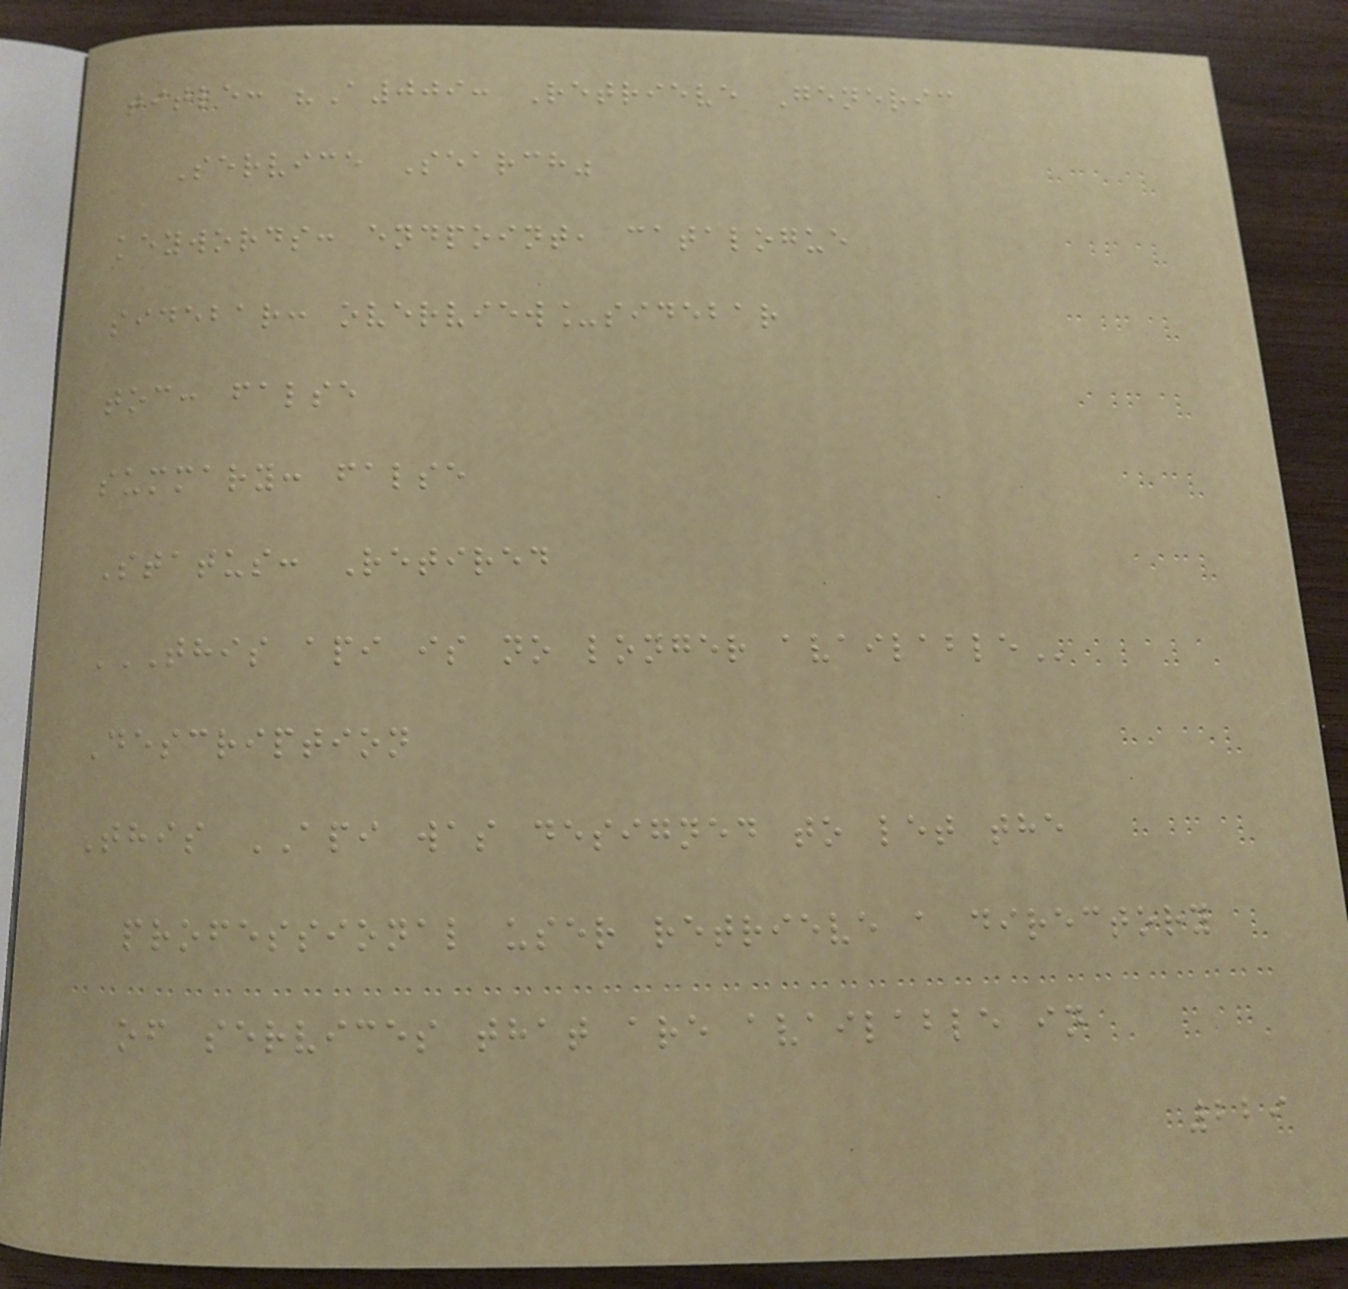title: "A009: Retrieve Generic
Service Search"
keywords: endpoint, catalogue
sidebar: overview_sidebar
toc: false
summary: false
Status: Retired
THIS API IS NO LONGER AVAILABLE
Description
This API was designed to let the
professional user retrieve a directory
of services that are available in
229
